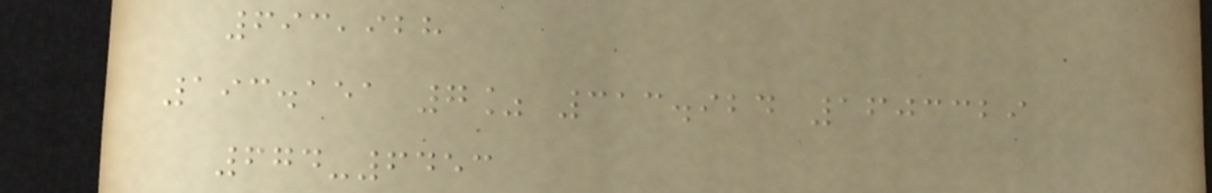693,928
193.151 7% 313.924 1603329
674-6453
